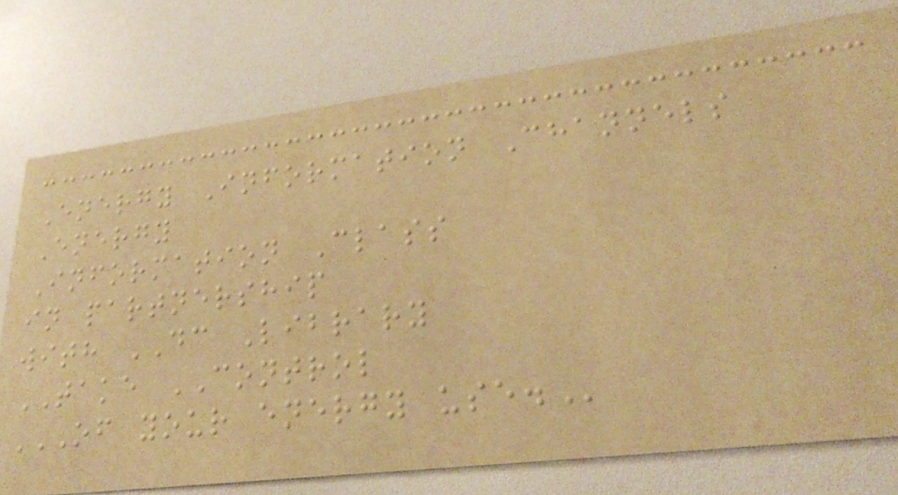Energy Information Channels
Energy
Information Class
in partnership
with DC Library
TAKE CONTROL
OF YOUR ENERGY USE.
